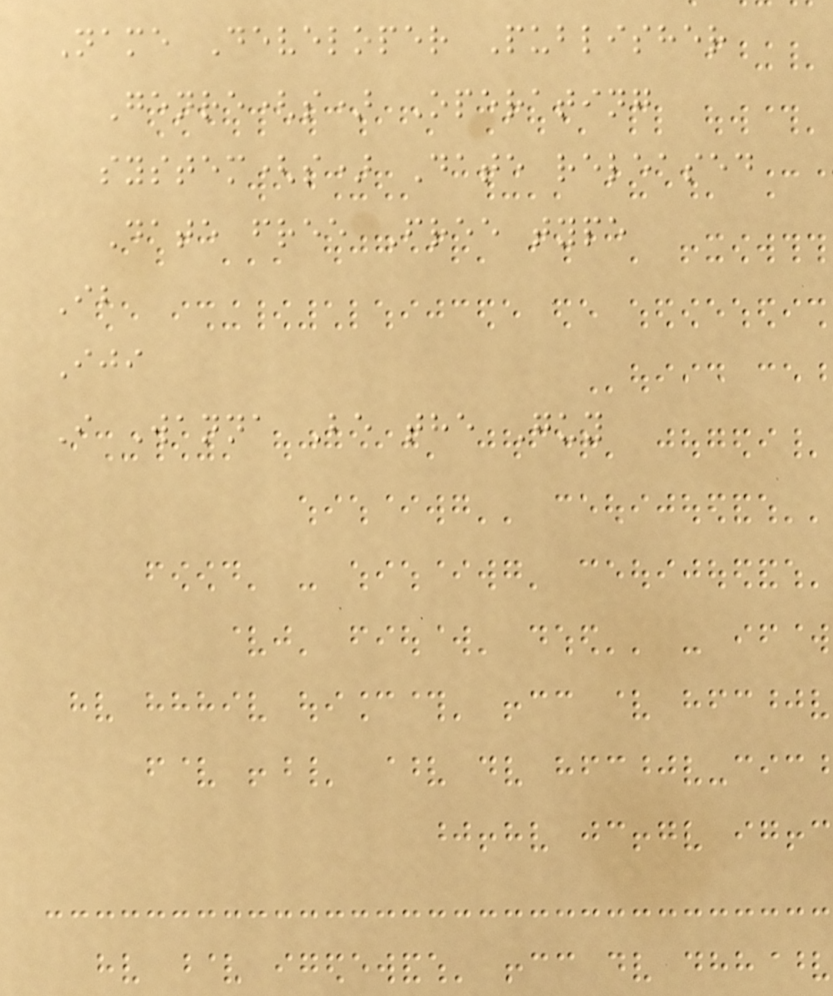Name Developer Publisher
Genre(s) Operating
system(s) Date released
Date free Free type
Ib
Iji
I Wanna Be the Guy
